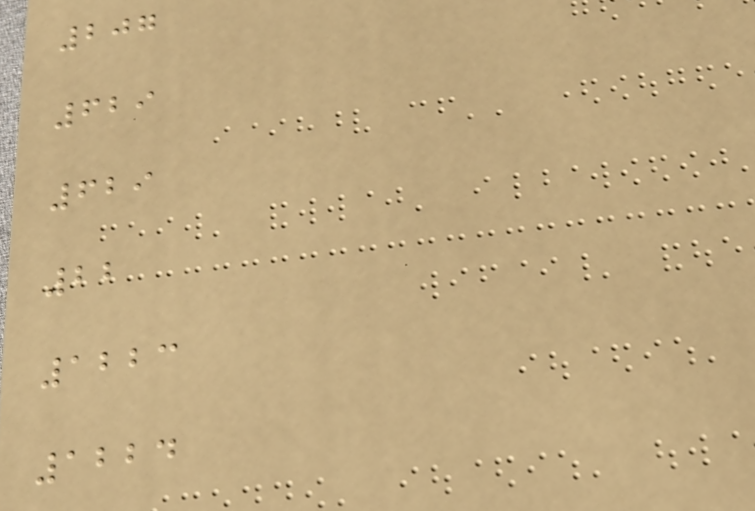207
629
629
22
1223
1224
